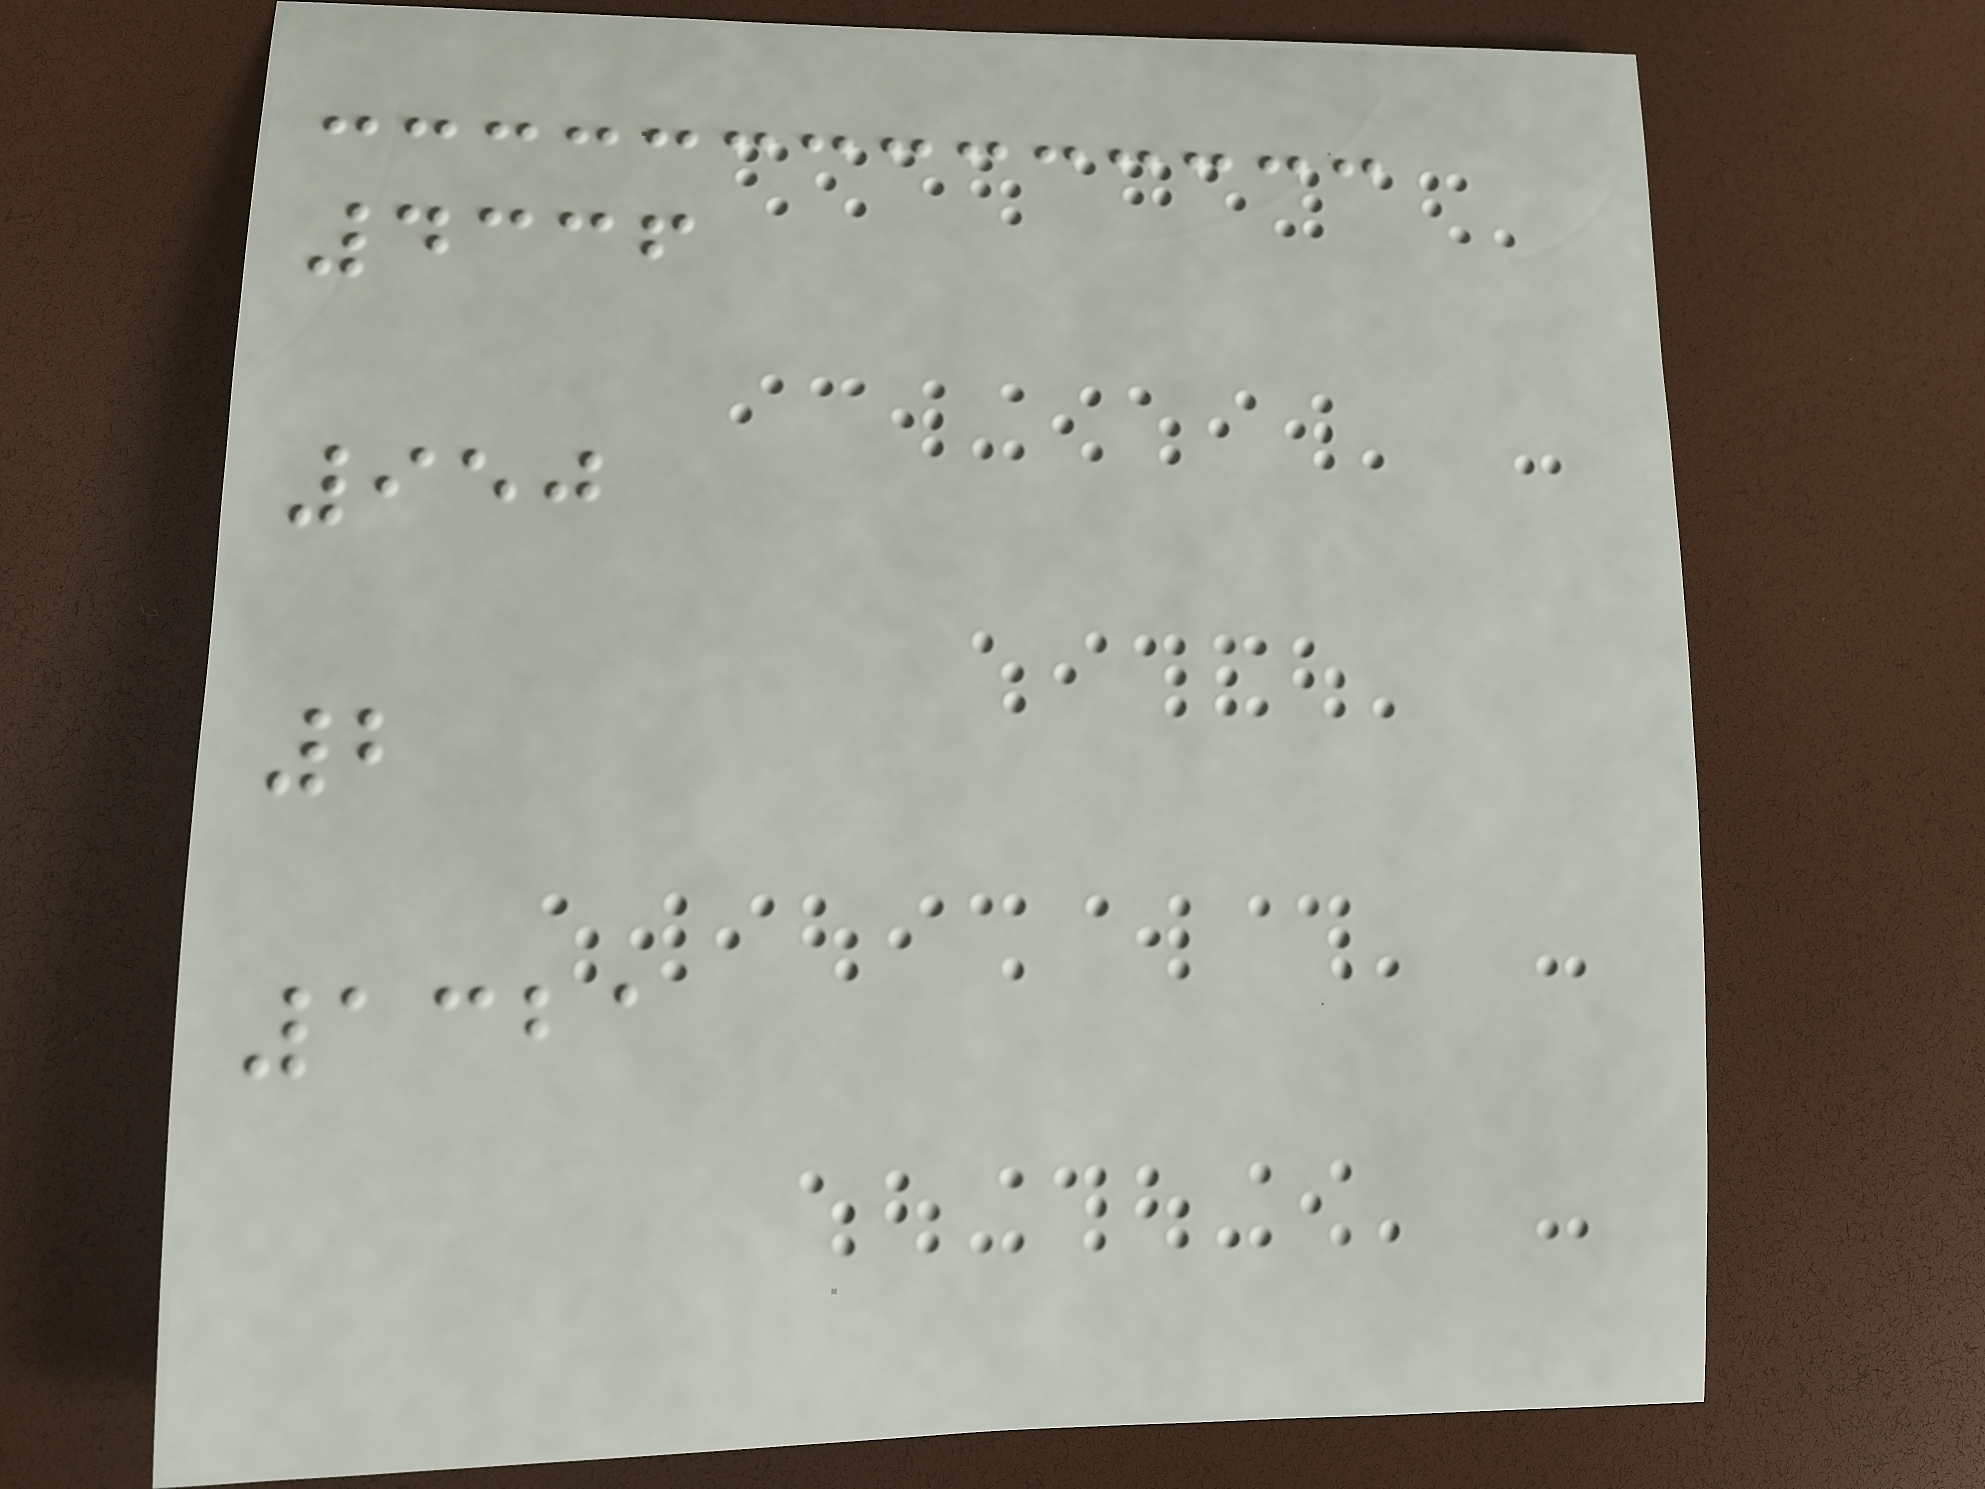4336
950
2
1321
